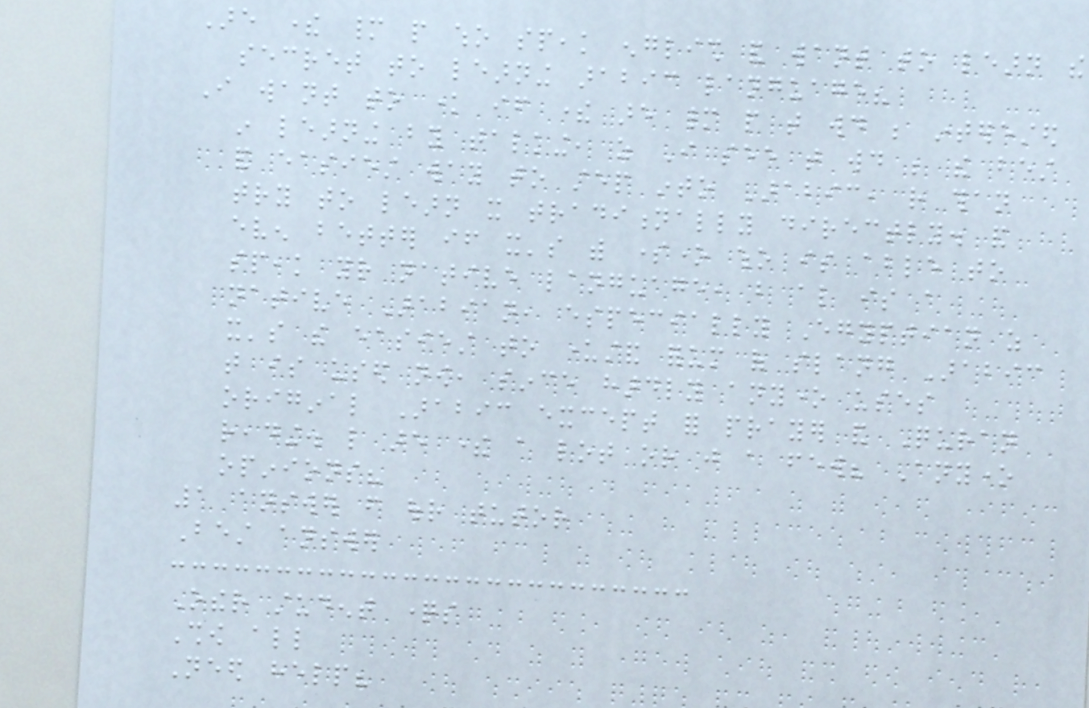Are there many people who speak english and want to learn the
secret to learning arabic language?
I want to know if there are many people that would be interested
in learning by talking, as I see that would be the best
and easiest way to step into Arabic, rather than
try to learn it traditionally directly. and
even better if it's with someone who is able to
speak your native language, but also is a
native Arabian, especially Egyptian as
it's the easiest to understand forum of slang Arabic
that is used now, since hardly anyone uses
original Arabic except for prayer and Quran
reading. like are there a lot or just a few? Anyone
opinions?
1 answer from our tutor
Best answer
Other student questions
Show all
Need help?
